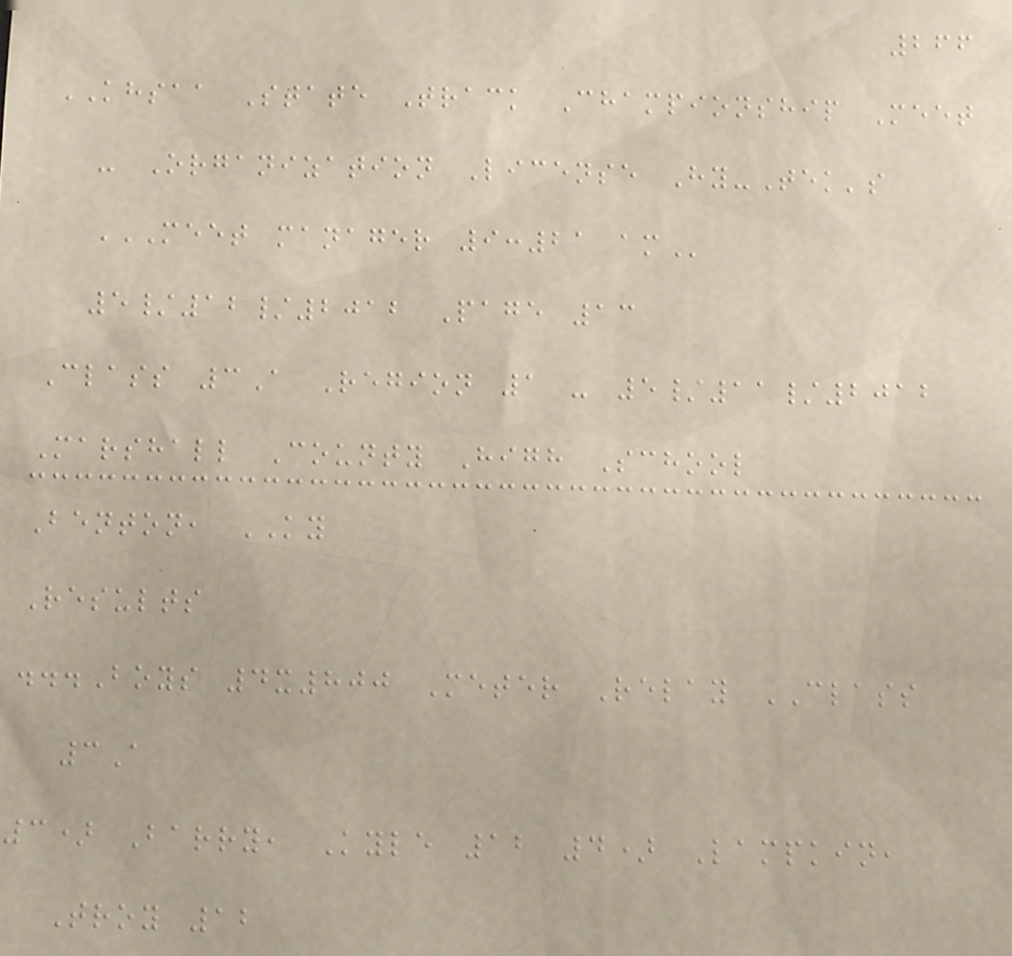266
KHSAA State Track Championship Meet
- Organization License Hy-Tek's
MEET MANAGER 9:21 AM
5/12/2012 Page 13
Class 3A Region 1 - 5/11/2012
Marshall County High School
Benton, KY
Results
...Boys 4x800 Meter Relay CLASS
3A
3) Barry, Kyle 12 4) Lampkin,
Troy 12
